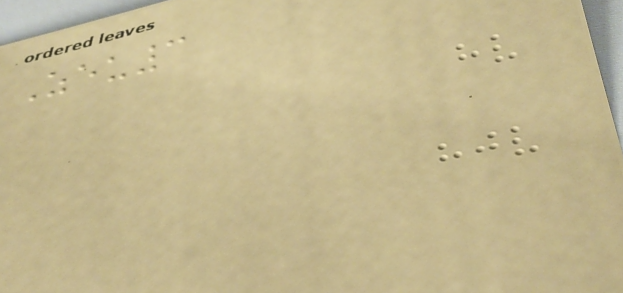Zeu3
